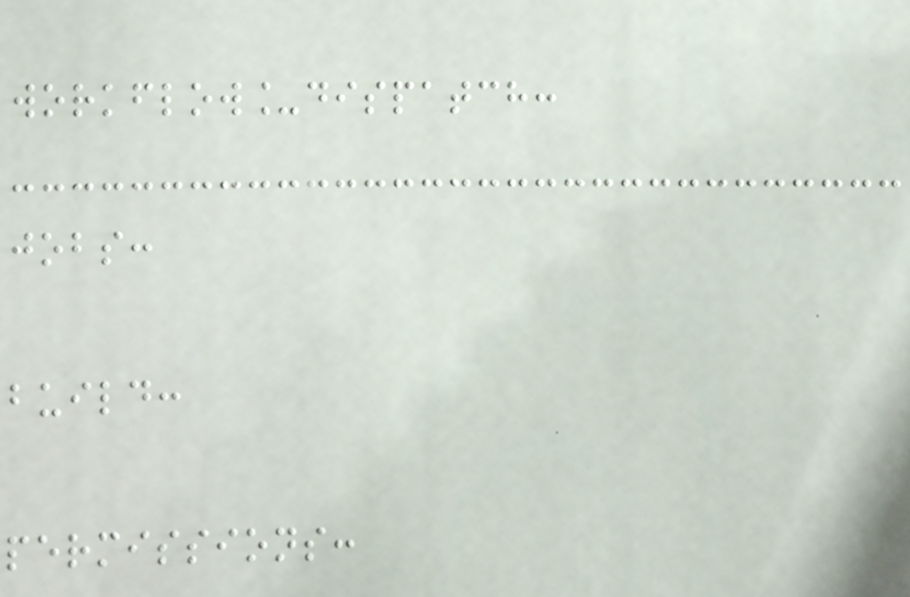workflow_dispatch:
jobs:
build:
permissions:
